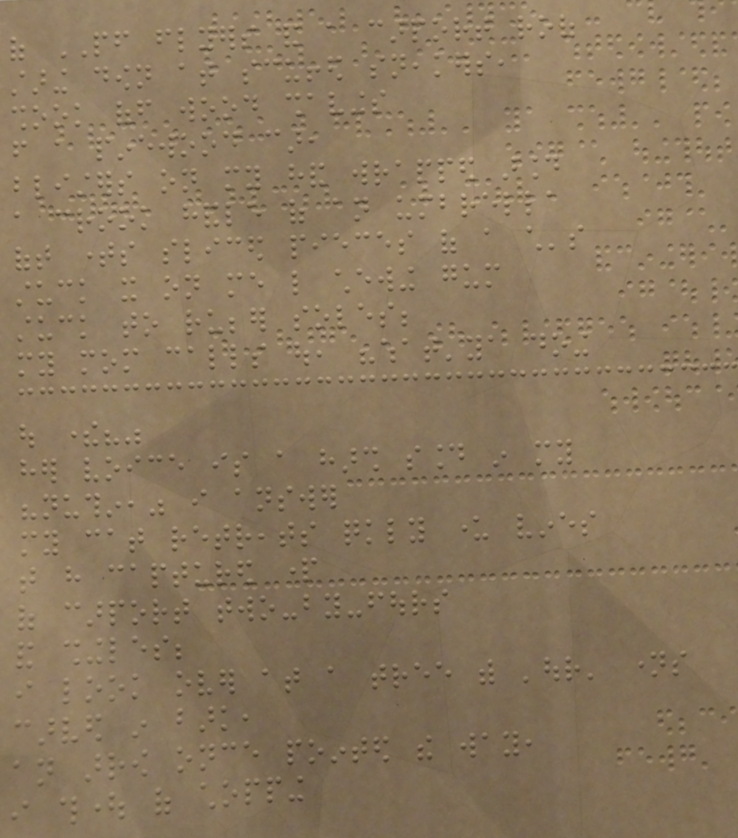of PF flyers and a carport roof
staring down at scuffed sneakers,
shook off wood shavings
from a pinewood car,
blisters on my hand wrapped around
a crook handle of an umbrella
oft times sliced pieces of a child's
stuck it on me like chewing gum
stuck to rubber soles;
my mom calls out, "what'ya doing
out there?"
her voice is a harsh sound in my
"nuthin," i answer
my cat retreats quickly under vines
that have captured part
of carport two-by-fours
and shingles;
i look over at a tree with 'our' names
carved in bark,
an arrow once pointed the way,
i thought of chopping
